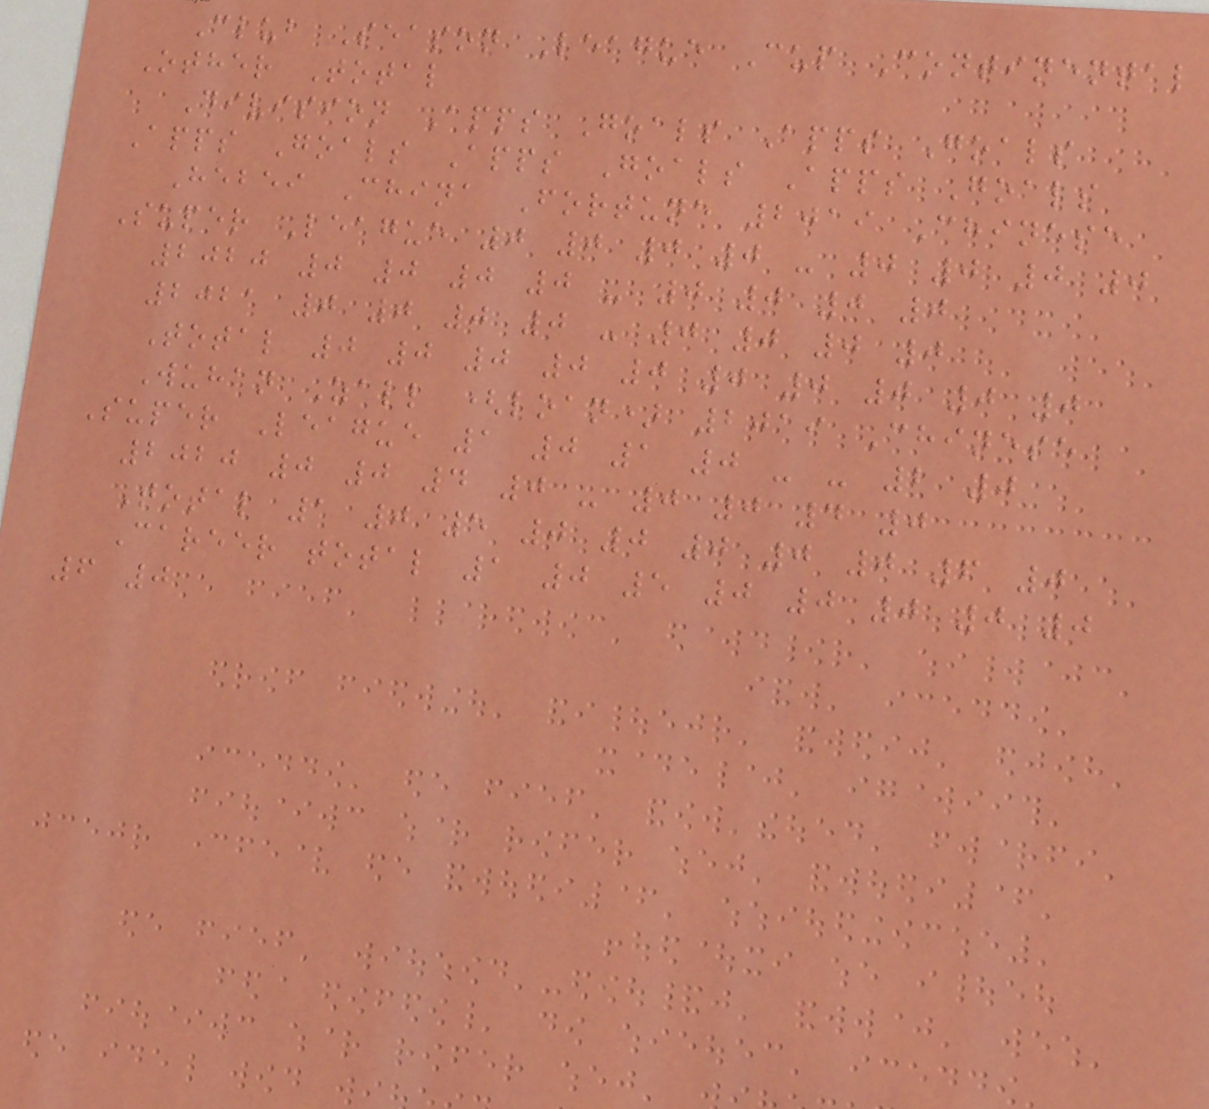Club Season League Cup Continental
Other Total
Division Apps Goals Apps Goals
Apps Goals Apps Goals Apps Goals
Hebei China Fortune 2019 Chinese
Super League 0 0 0 0 - 0 0 0 0
2020 0 0 0 0 - 0 0 0 0
2021 0 0 0 0 - 0 0 0 0
Total 0 0 0 0 0 0 0 0 0 0
Wuhan Zall (loan) 2019 Chinese
Super League 1 0 1 0 - - 2 0
2020 0 0 4 0 - 0 0 4 0
Total 1 0 5 0 0 0 0 0 6 0
Career total 1 0 5 0 0 0 0 0
6 0
